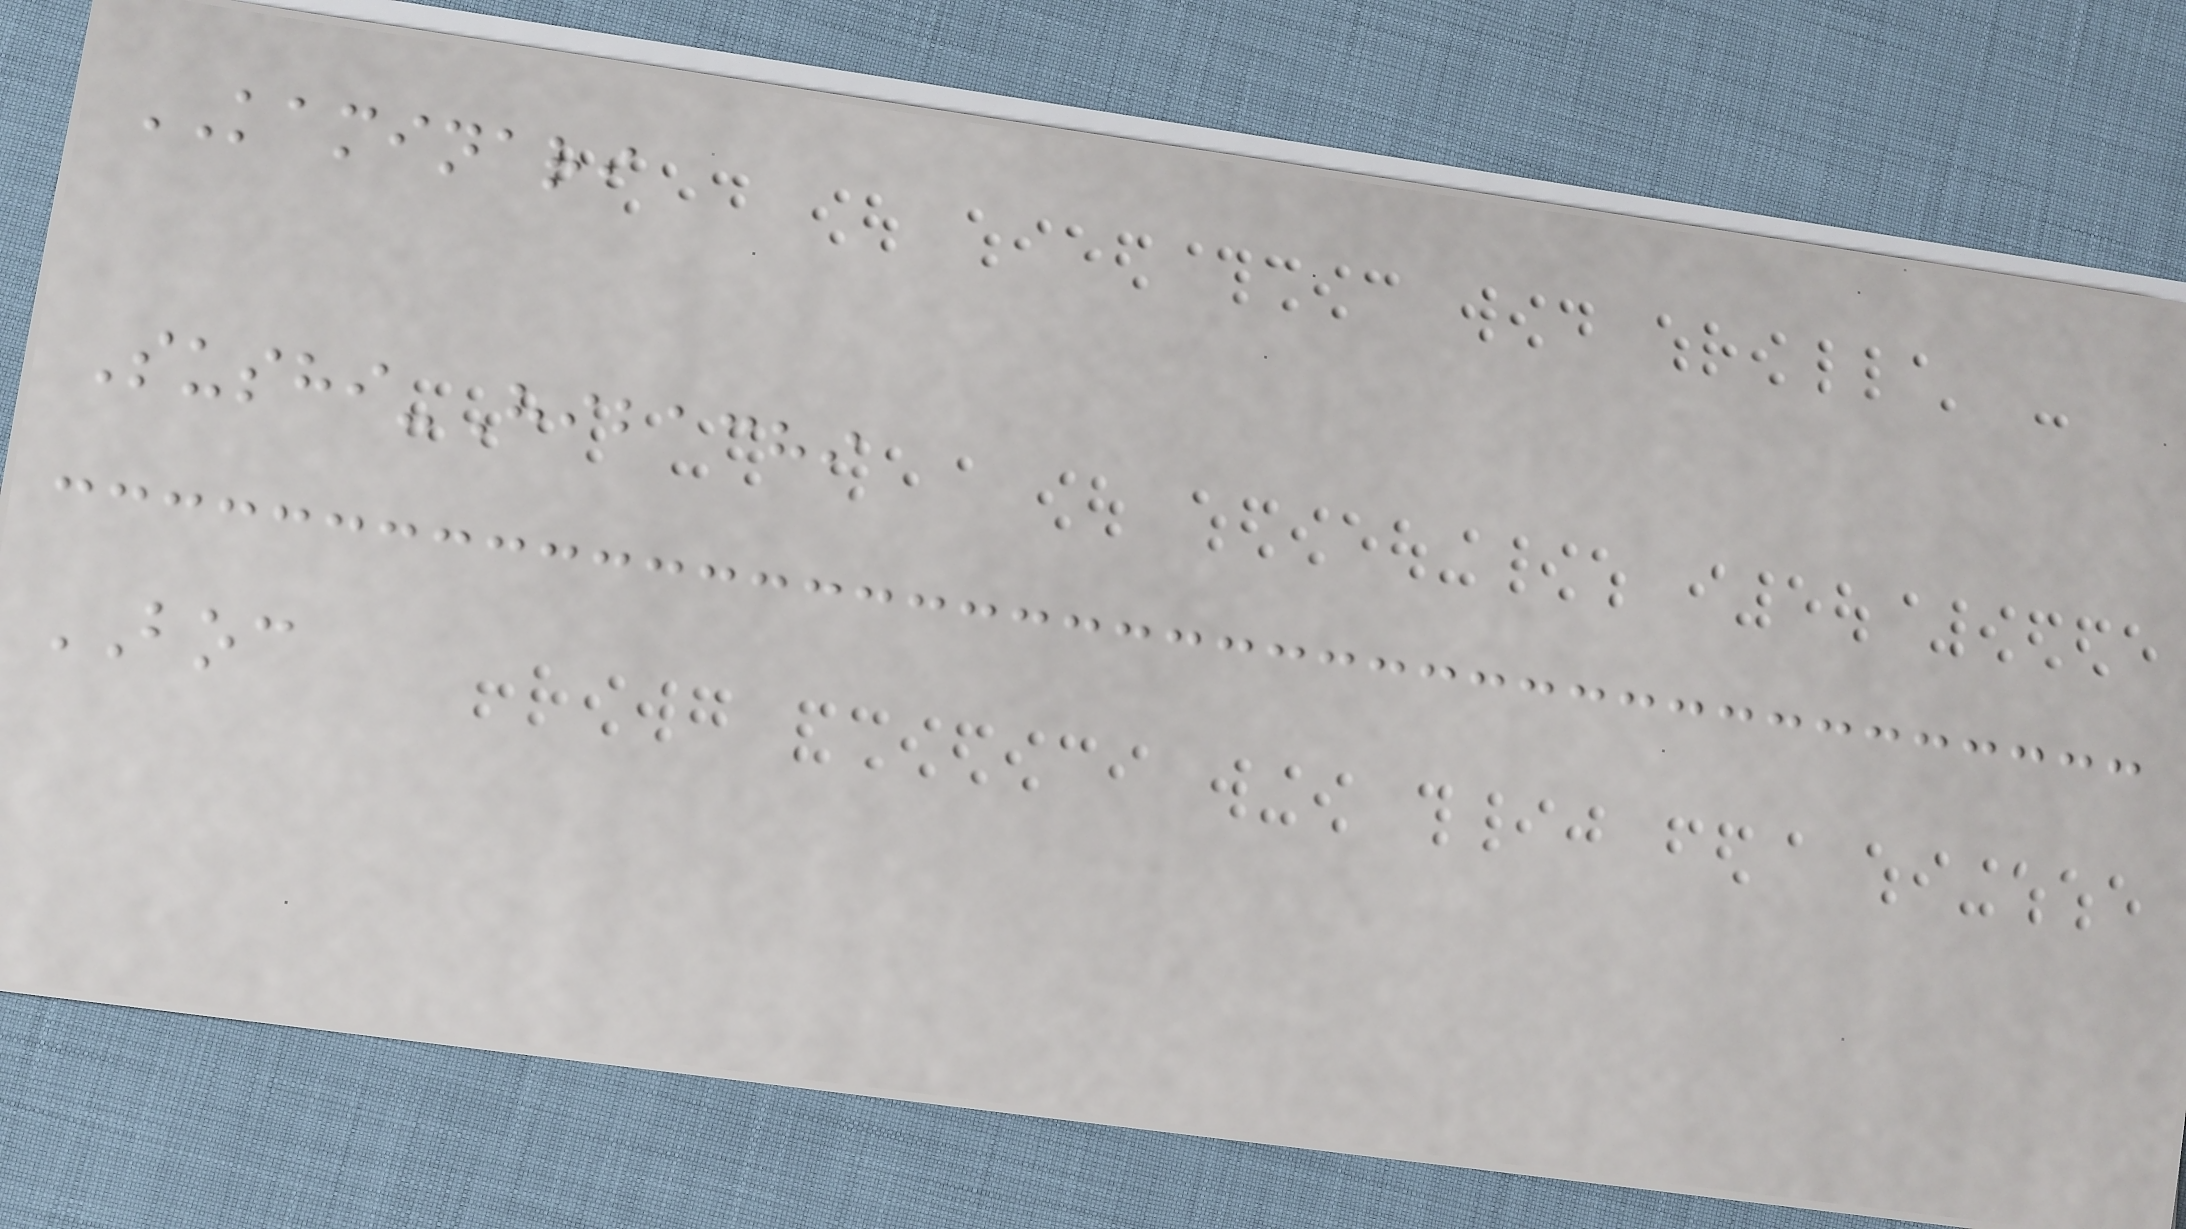KAMINARI
Sushi-Hibachi
BOC
